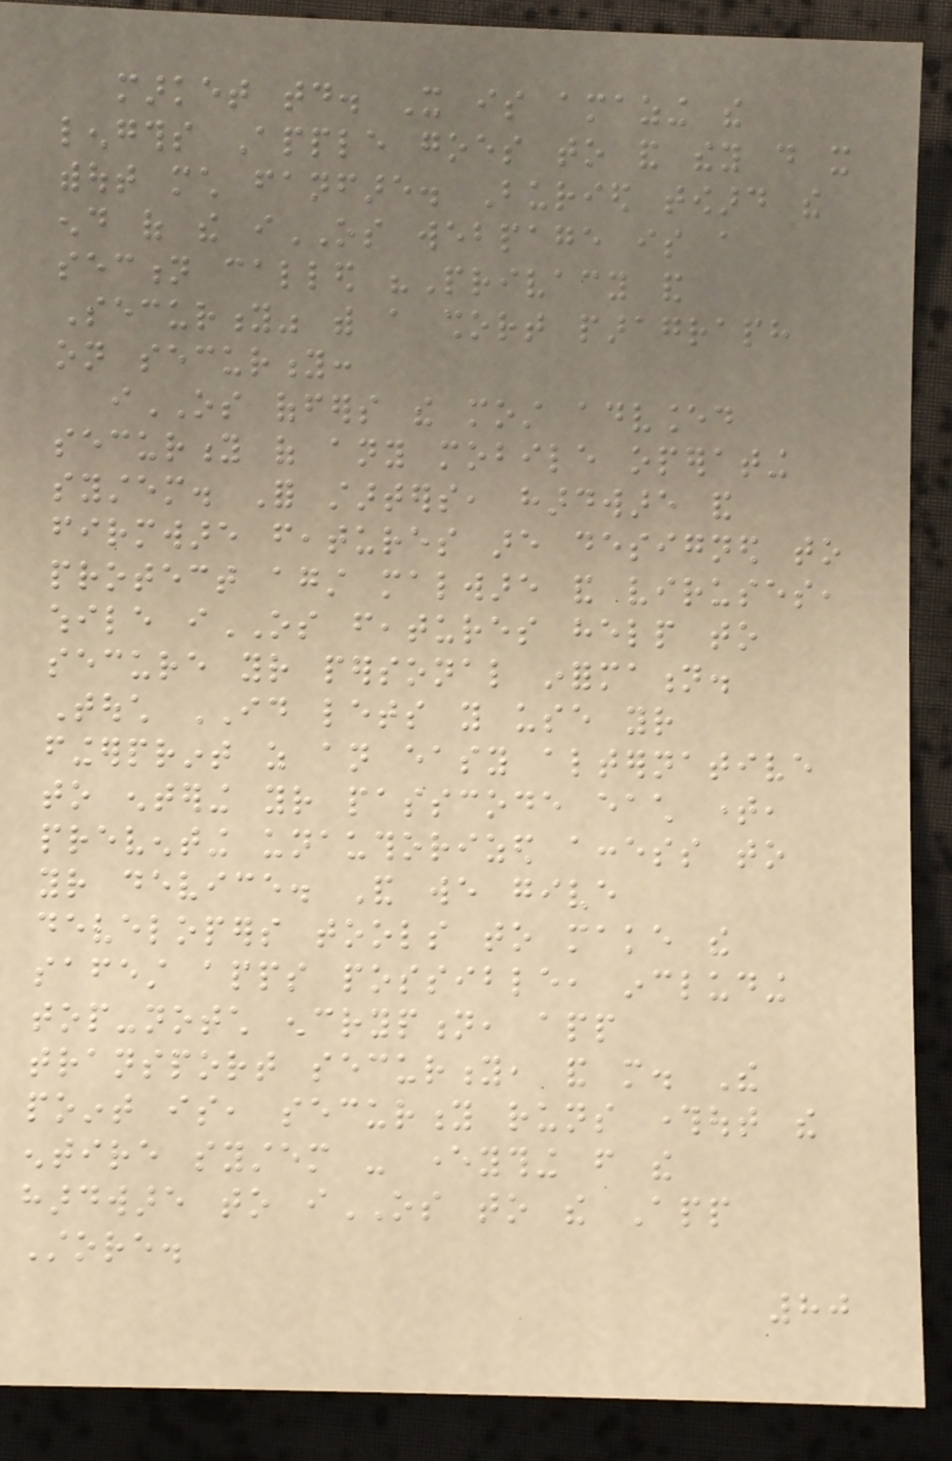market today. It is amazing the
lengths Apple goes to and they do it
without much fanfare. Buried toward the
end of the iOS webpage is a
section called "Privacy and
Security" with a short paragraph
on security:
iOS offers the most advanced
security of any mobile operating
system. For starters, hardware and
firmware features are designed to
protect against malware and viruses,
while iOS features help to
secure your personal information.
Touch ID lets you use your
fingerprint as an easy alternative
to entering your passcode each time,
preventing unauthorized access to
your device. And we give
developers tools to make the
safest apps possible, including
top-notch encryption, app
transport security, and more. The
point is, security runs throughout the
entire system - everything from the
hardware to iOS to the App
Store.
80
